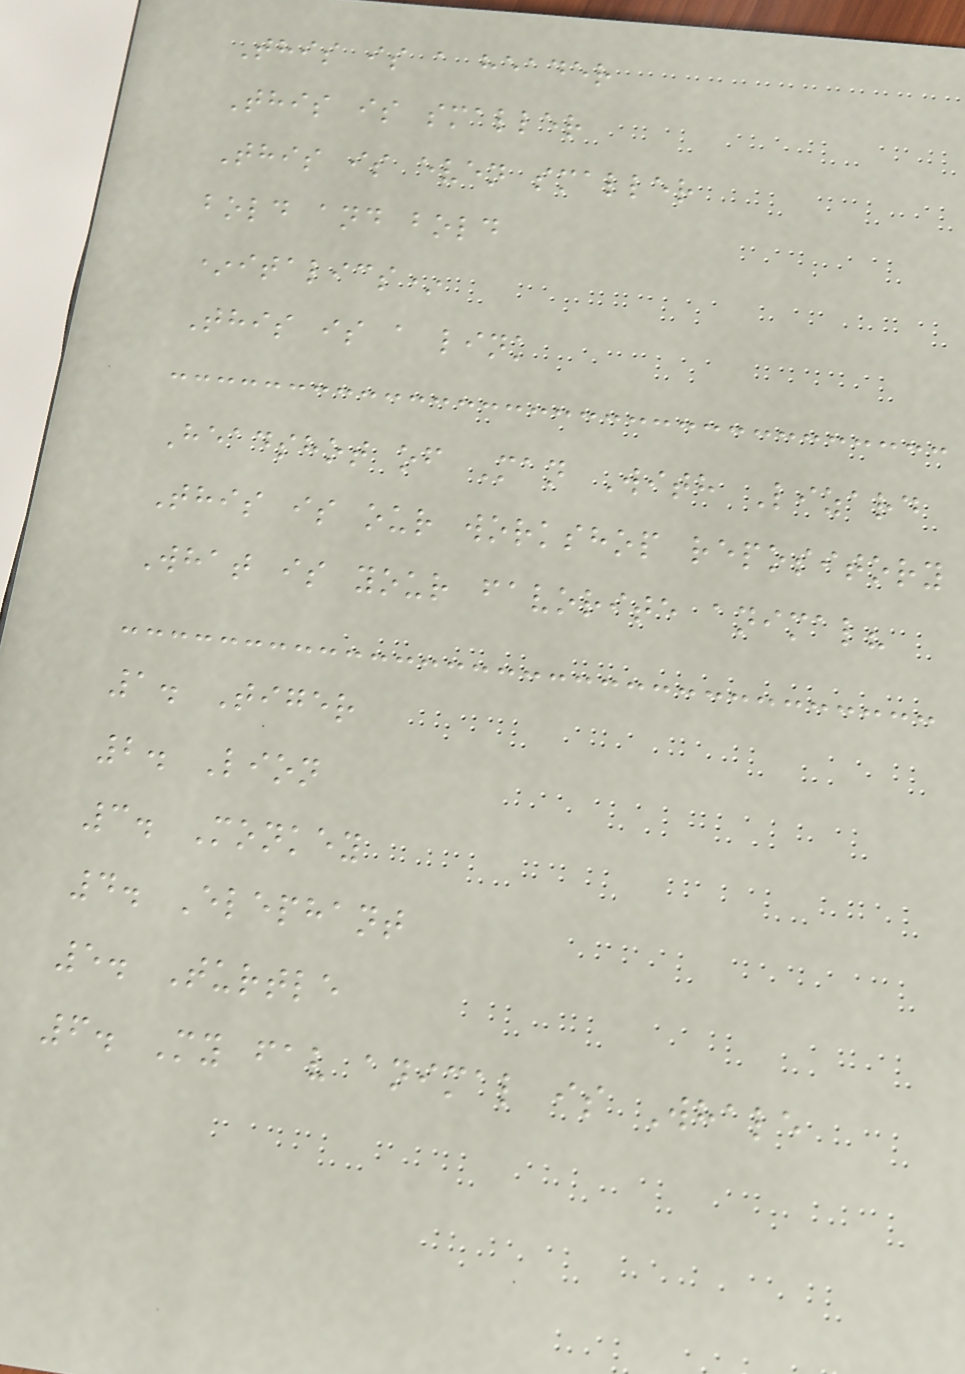This is a header
This is smaller
This is even smaller
bold and bold
*italics*
This is a link
Headshot of Man With Lizard
This is our workshop repository
What is your favorite animal?
1. Tiger
2. Lion
3. Monkey
4. Elephant
5. Turtle
6. My fav animal is Whale
